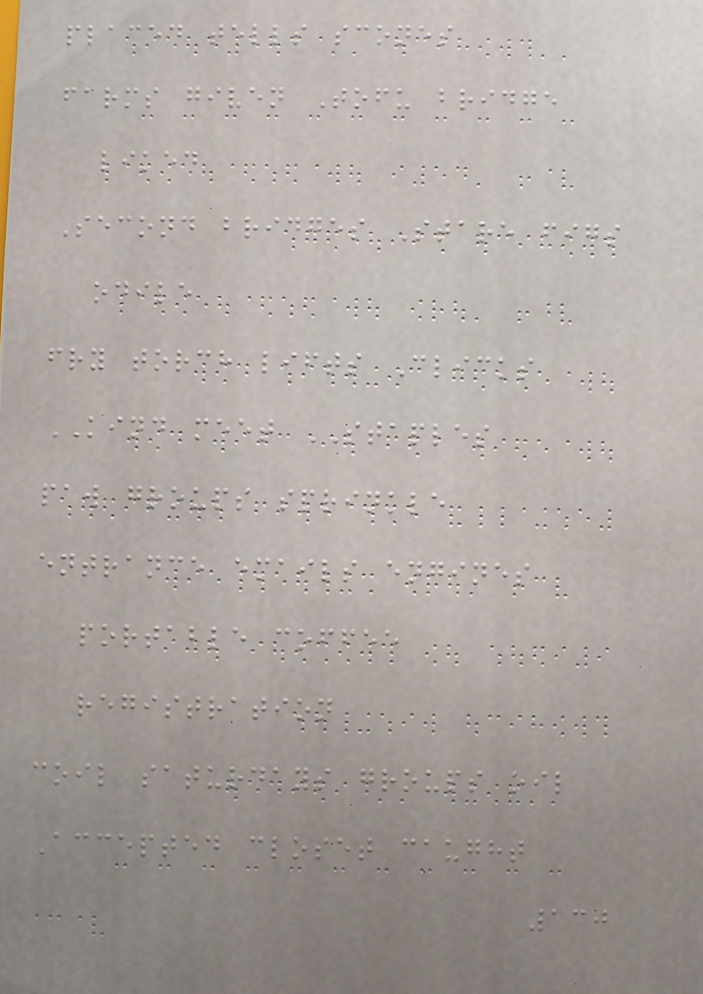placed tells scones
farms given Tofu bridge
liked
Second bridges Stare figs
odile
fry torch lifts Clicks
KIND meet STAPLES
paw groups sprinkle
entrance emails engines
portable coffee
registration
coil saturdays groups oil
Accepted closet caught
130
